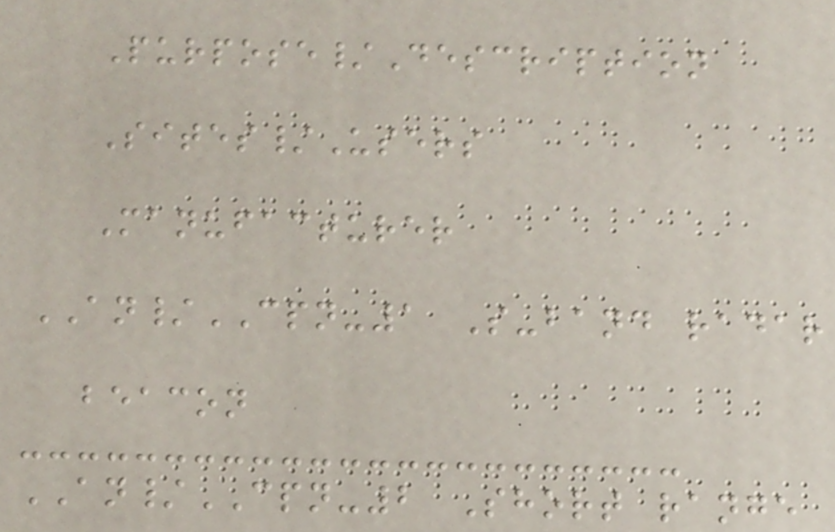Purpose/Description
Sites/Users
Manufacturer
AN/CPN-1 S-band radar
beacon
AN/CPN-2 Short range
